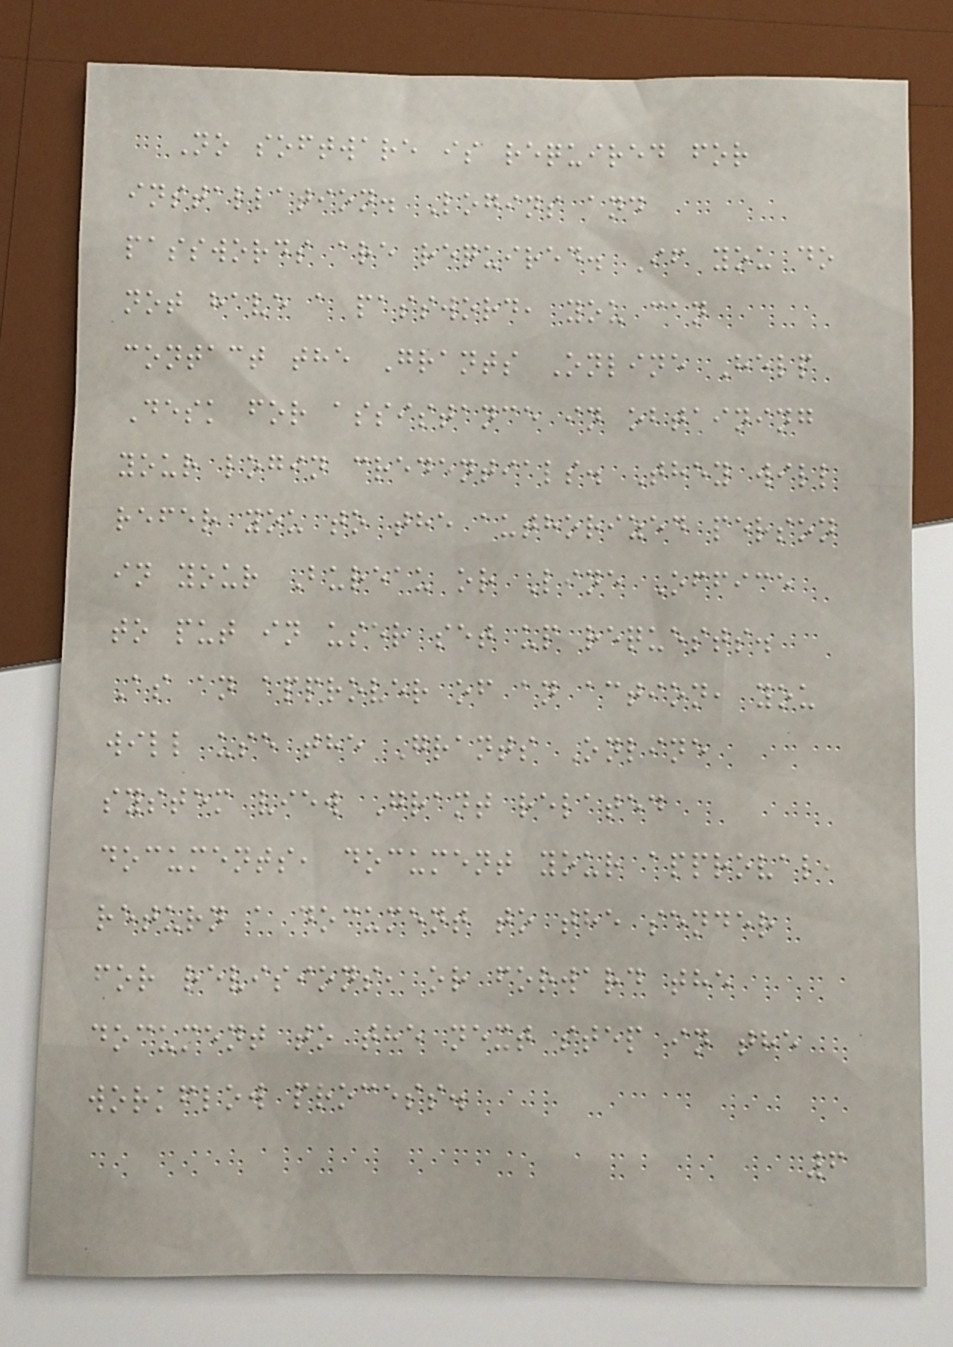No software is required for
installation. Logins and
passwords are required. If you do
not have a password, you can
contact the Grants Online Help
Desk for assistance in obtaining
your login credentials. They will
refer you to the authorized person
in your Bureau or Line Office
to put in user set up requests.
As an approver of an action, you
will use the Grants Online
system view Grant related
documents, document your approval,
return a document to the sender
for revisions, or forward the
document to the next step in the
workflow process.
6
